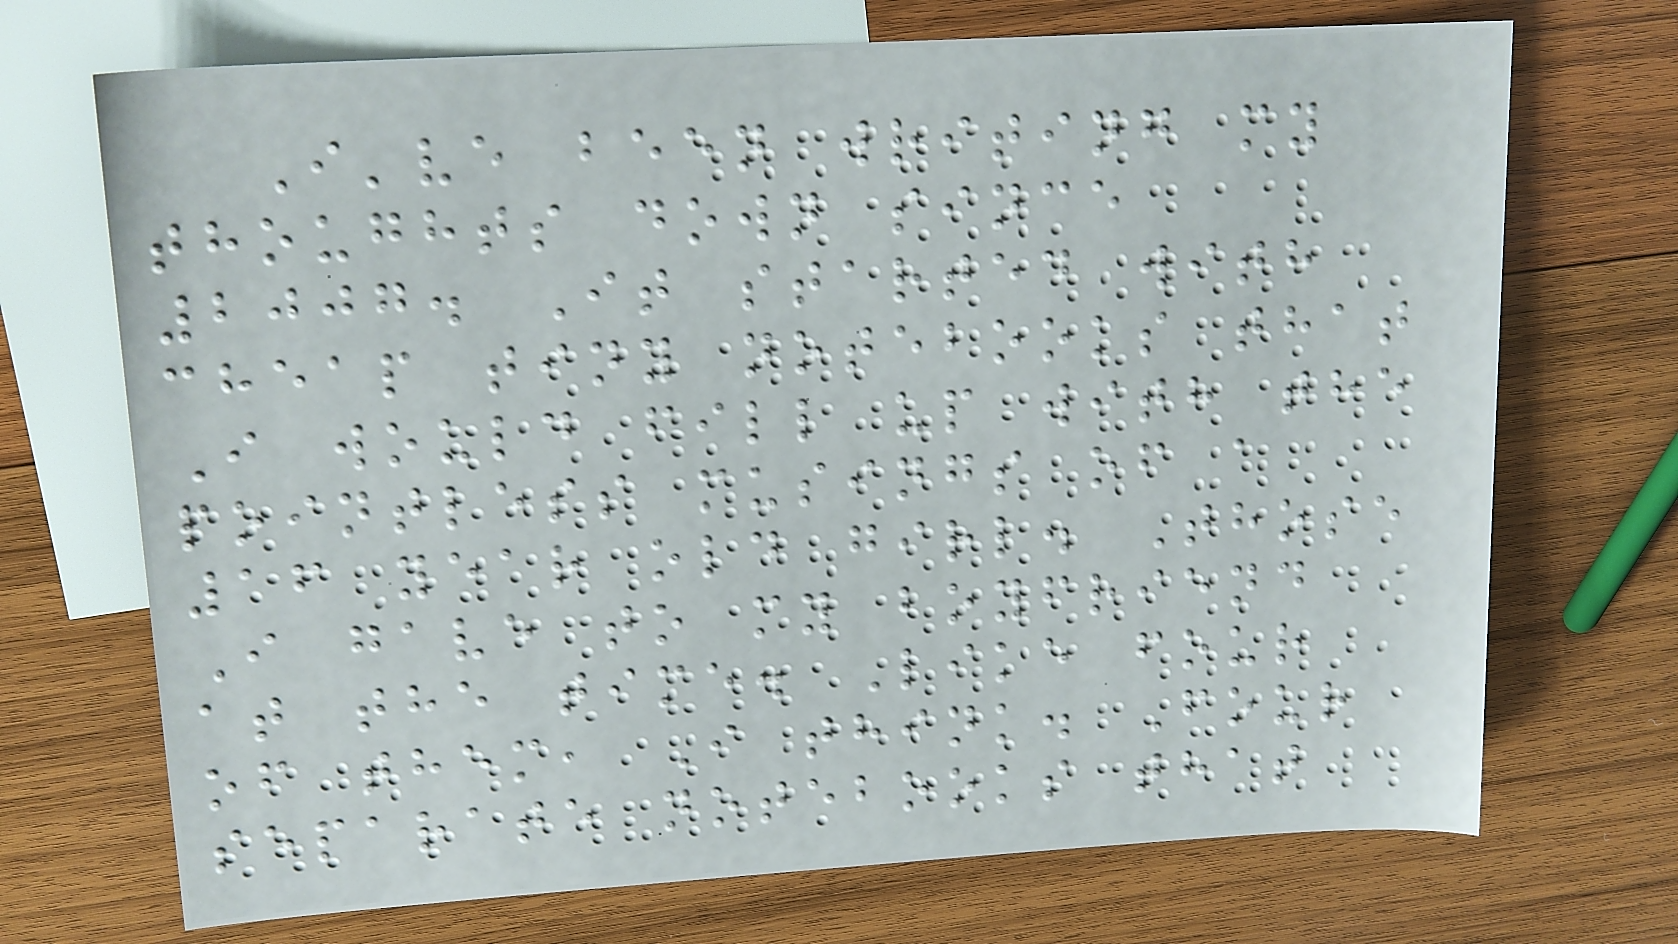I've been writing my
thoughts down since
2007. It started with
cheap tiny notebooks that
I would fill up with the
pointless musings of a
16 year old girl. Those
I gave to my boyfriend
at the time. Like four
of them, I think. Four
separate notebooks that
